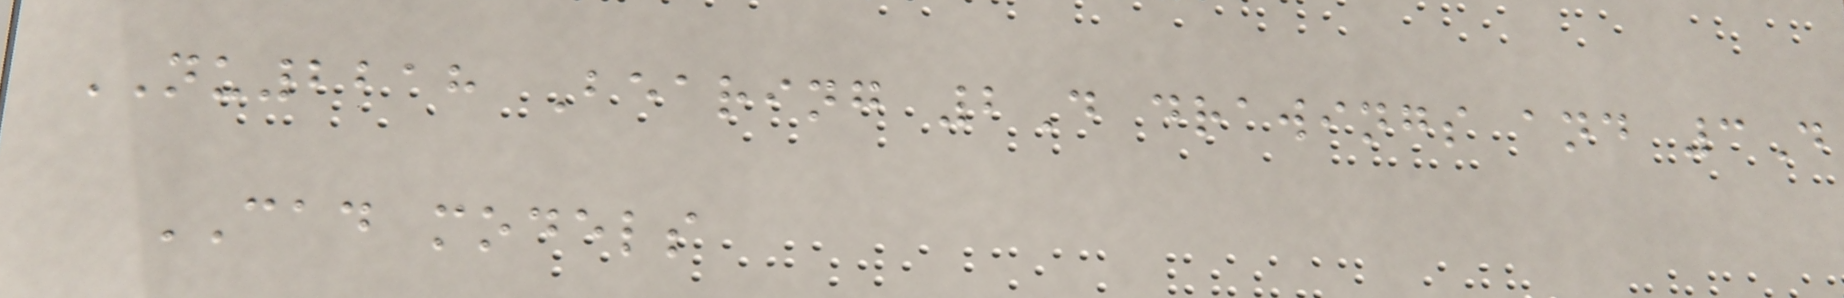NU2218 Bearing 2D drawings and 3D
CAD models
